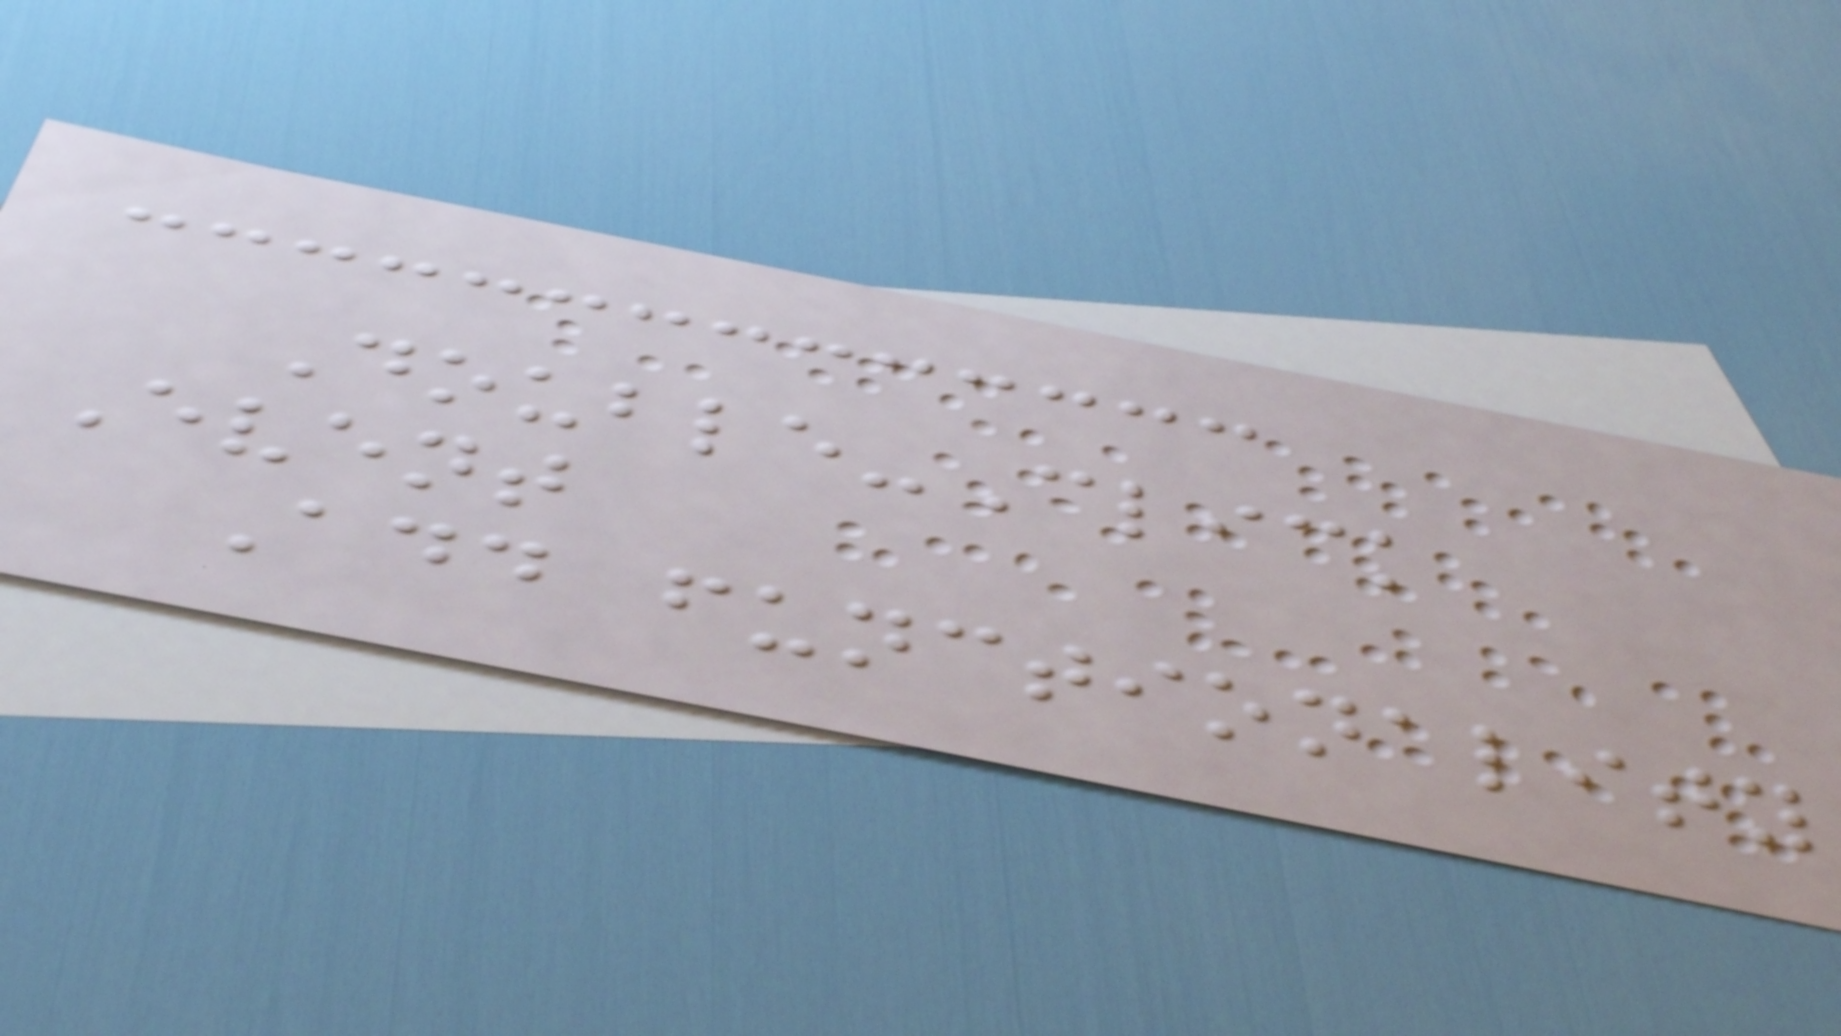Double-Click
Event
Add functionality
